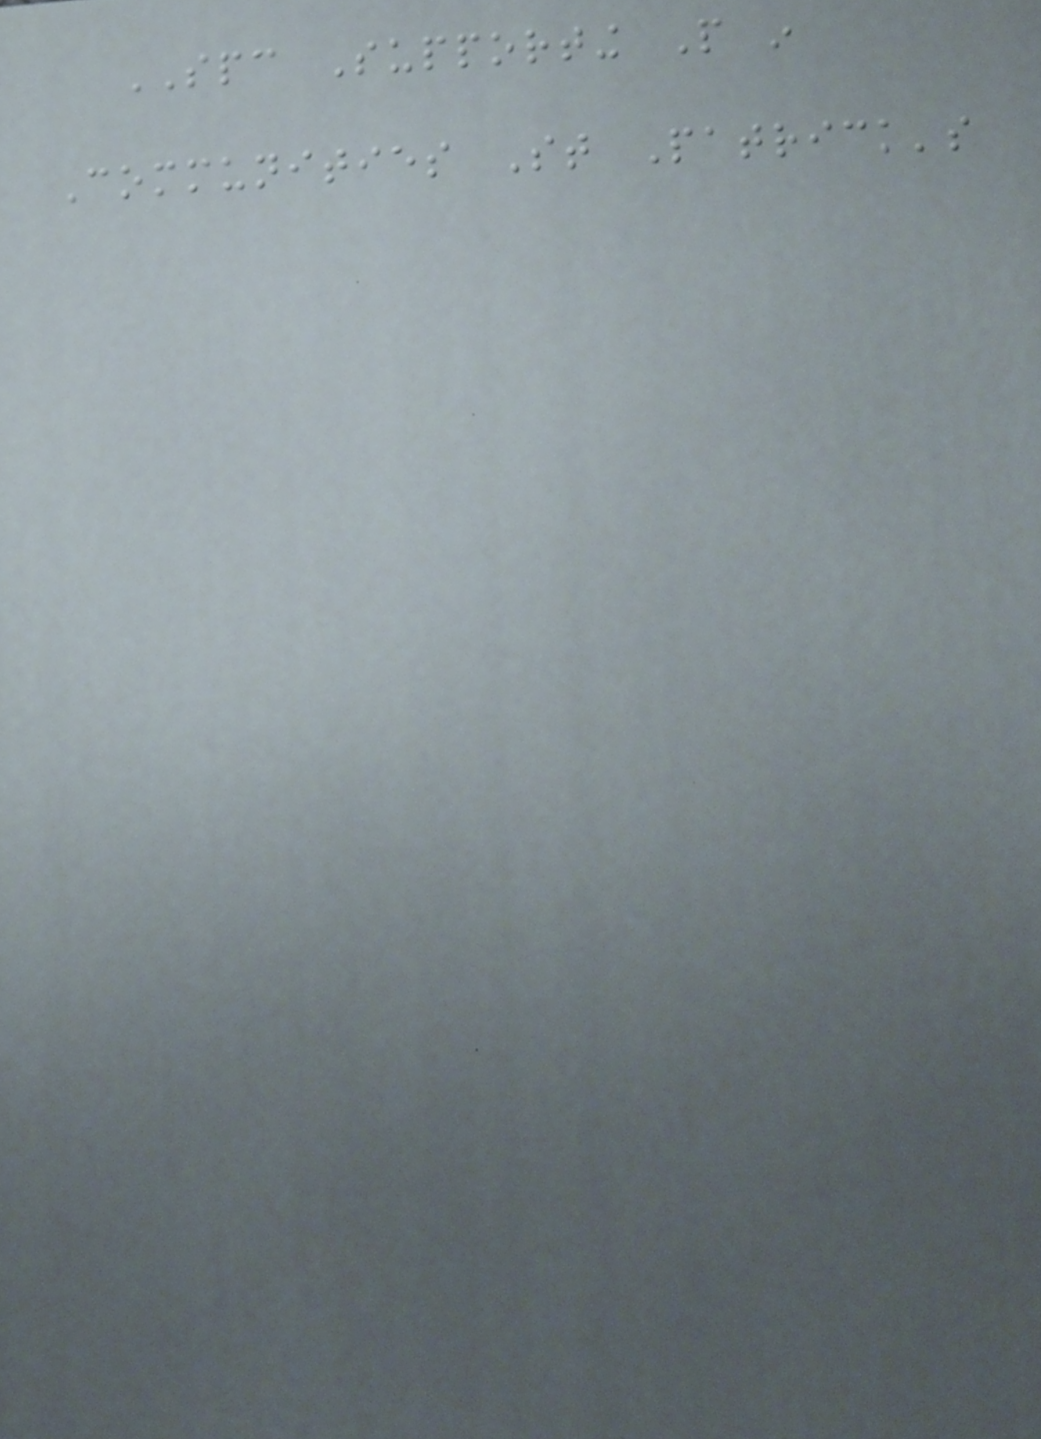SPC Supporting People in
Communities St Patrick's
